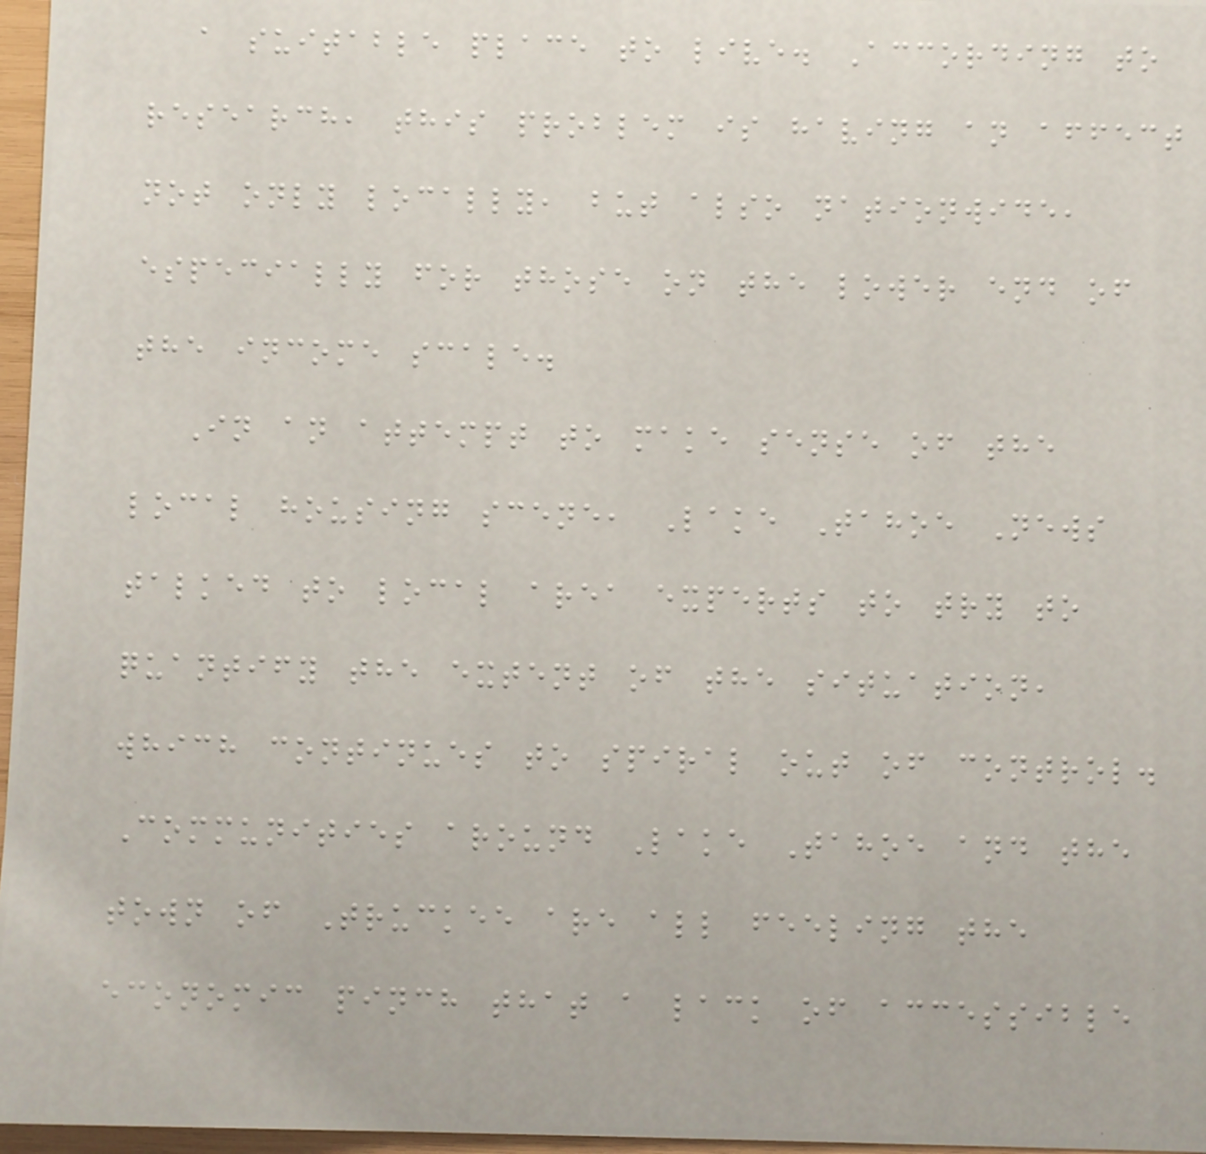a suitable place to live. According to
research, this problem is having an affect
not only locally, but also nationwide,
especially for those on the lower end of
the income scale.
In an attempt to make sense of the
local housing scene, Lake Tahoe News
talked to local area experts to try to
quantify the extent of the situation,
which continues to spiral out of control.
Communities around Lake Tahoe and the
town of Truckee are all feeling the
economic pinch that a lack of accessible
